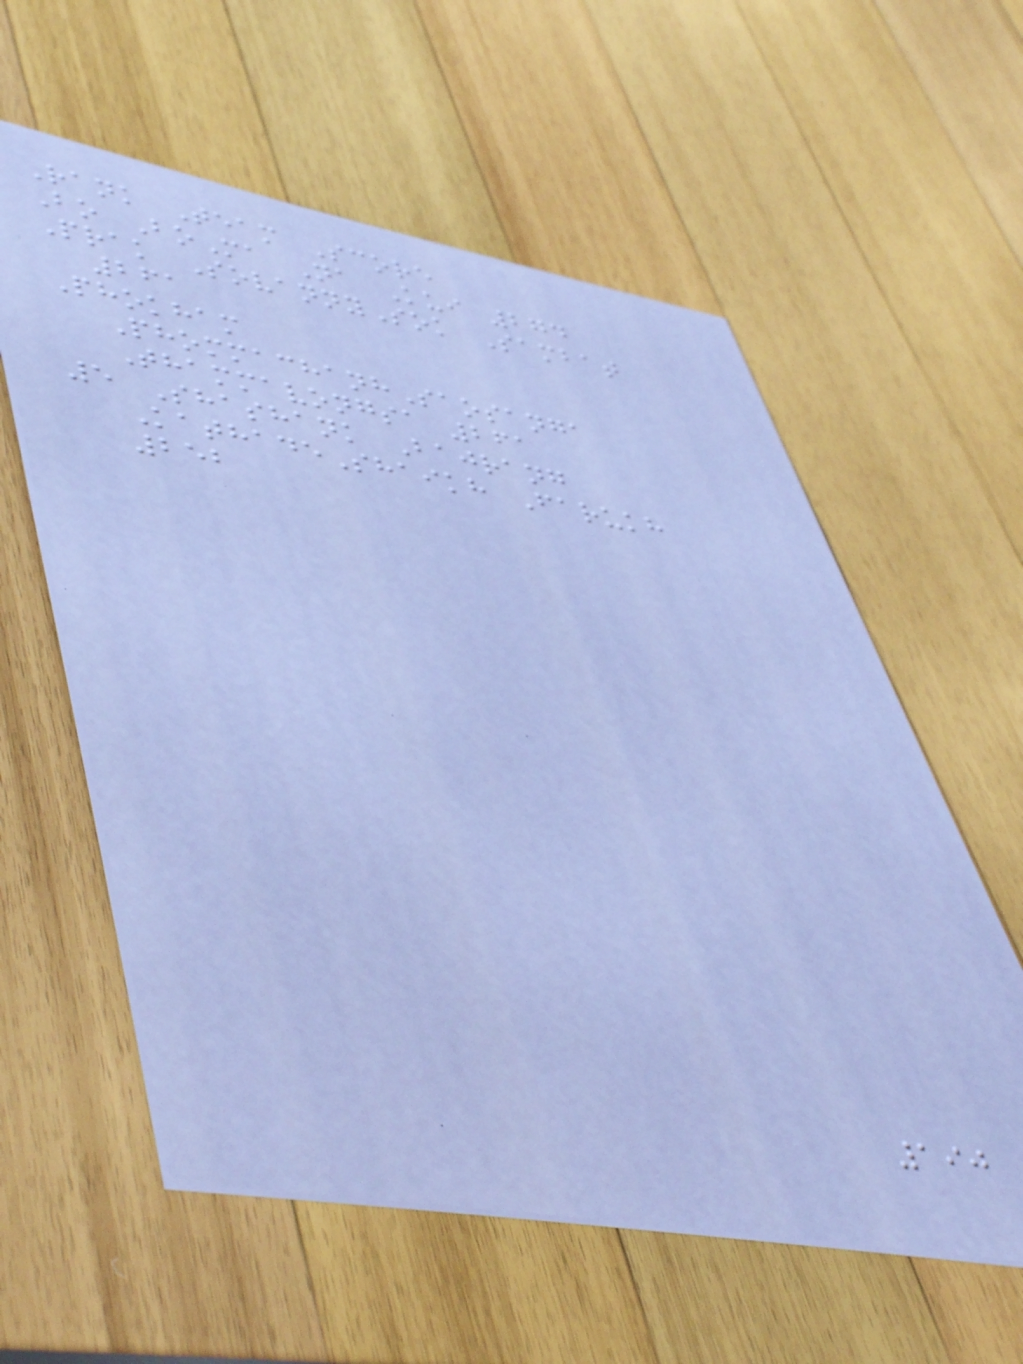Rank Team Score
Bo BoMa Na Kui 274
Prak SovannySok Sambat
261
Phokham
PhommachanhSaosanga
Thammavongsa 261
5 Shashank Bajrang
KathadeShaikh Farukh
252
190
